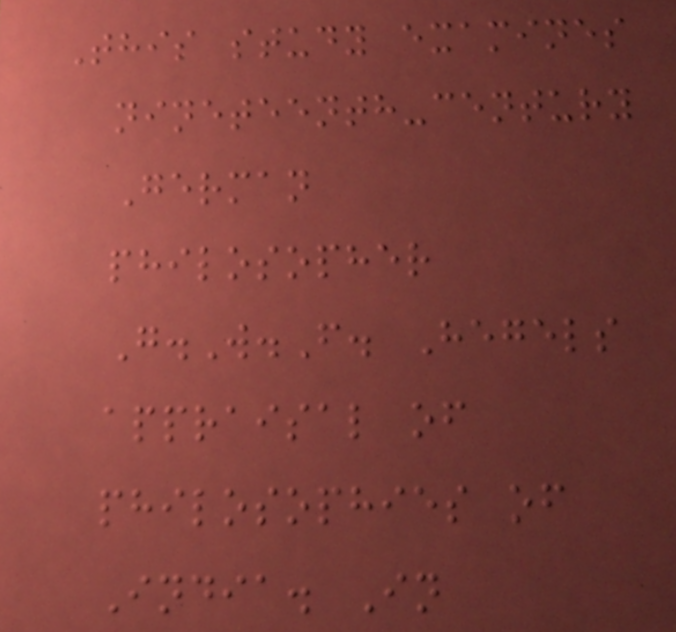This study examines
nineteenth-century
German
philosopher
G.W.F. Hegels
appraisal of
philosophies of
India. In
